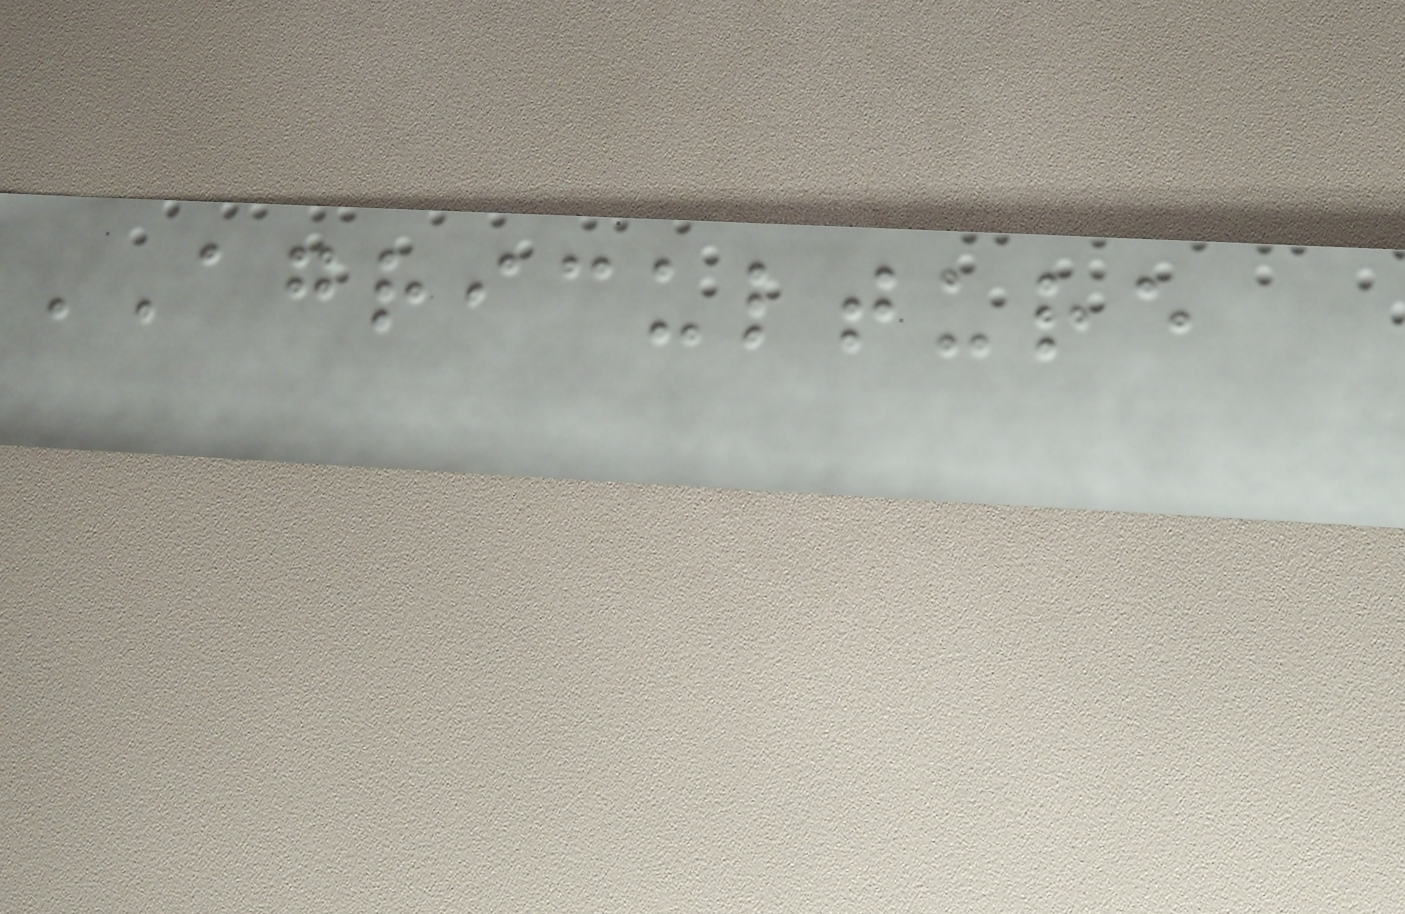AGRICULTURE
